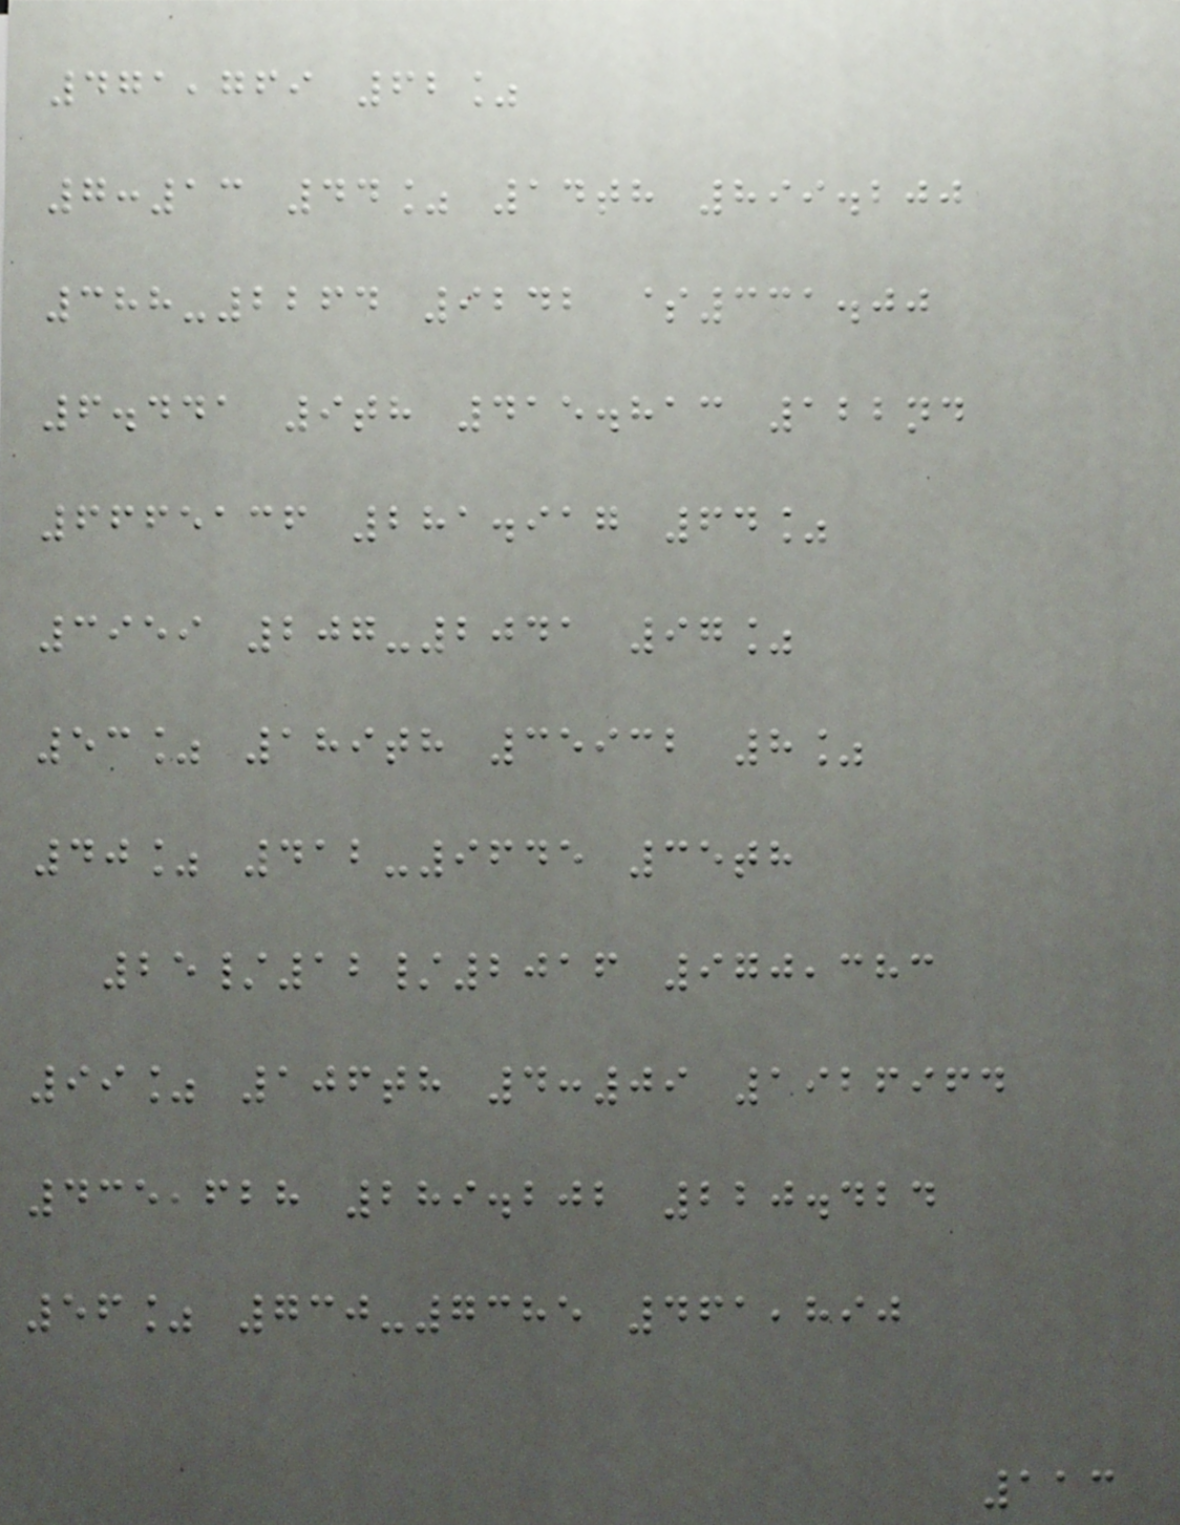471,769 62%
7:13 44% 14th 899.200
388-2264 9242 $331.00
6.441 9th 415.813 122nd
6665136 281.917 64%
3959 207-2041 97%
53% 189th 35932 8%
40% 412-9645 35th
25/12/2016 970,383
99% 106th 4:09 1926964
435,628 289.202 220.424
56% 730-7385 461,890
113
